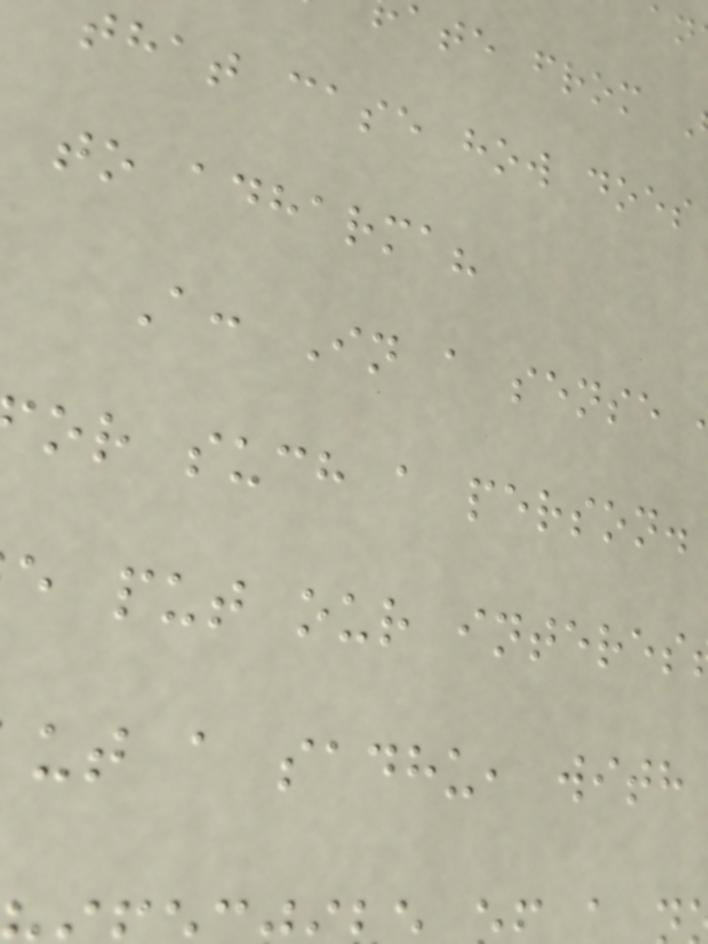ate from
that case how does
to adharma?
A: In a sense
or such a person.
e put our interes
ut a sadhu, with
